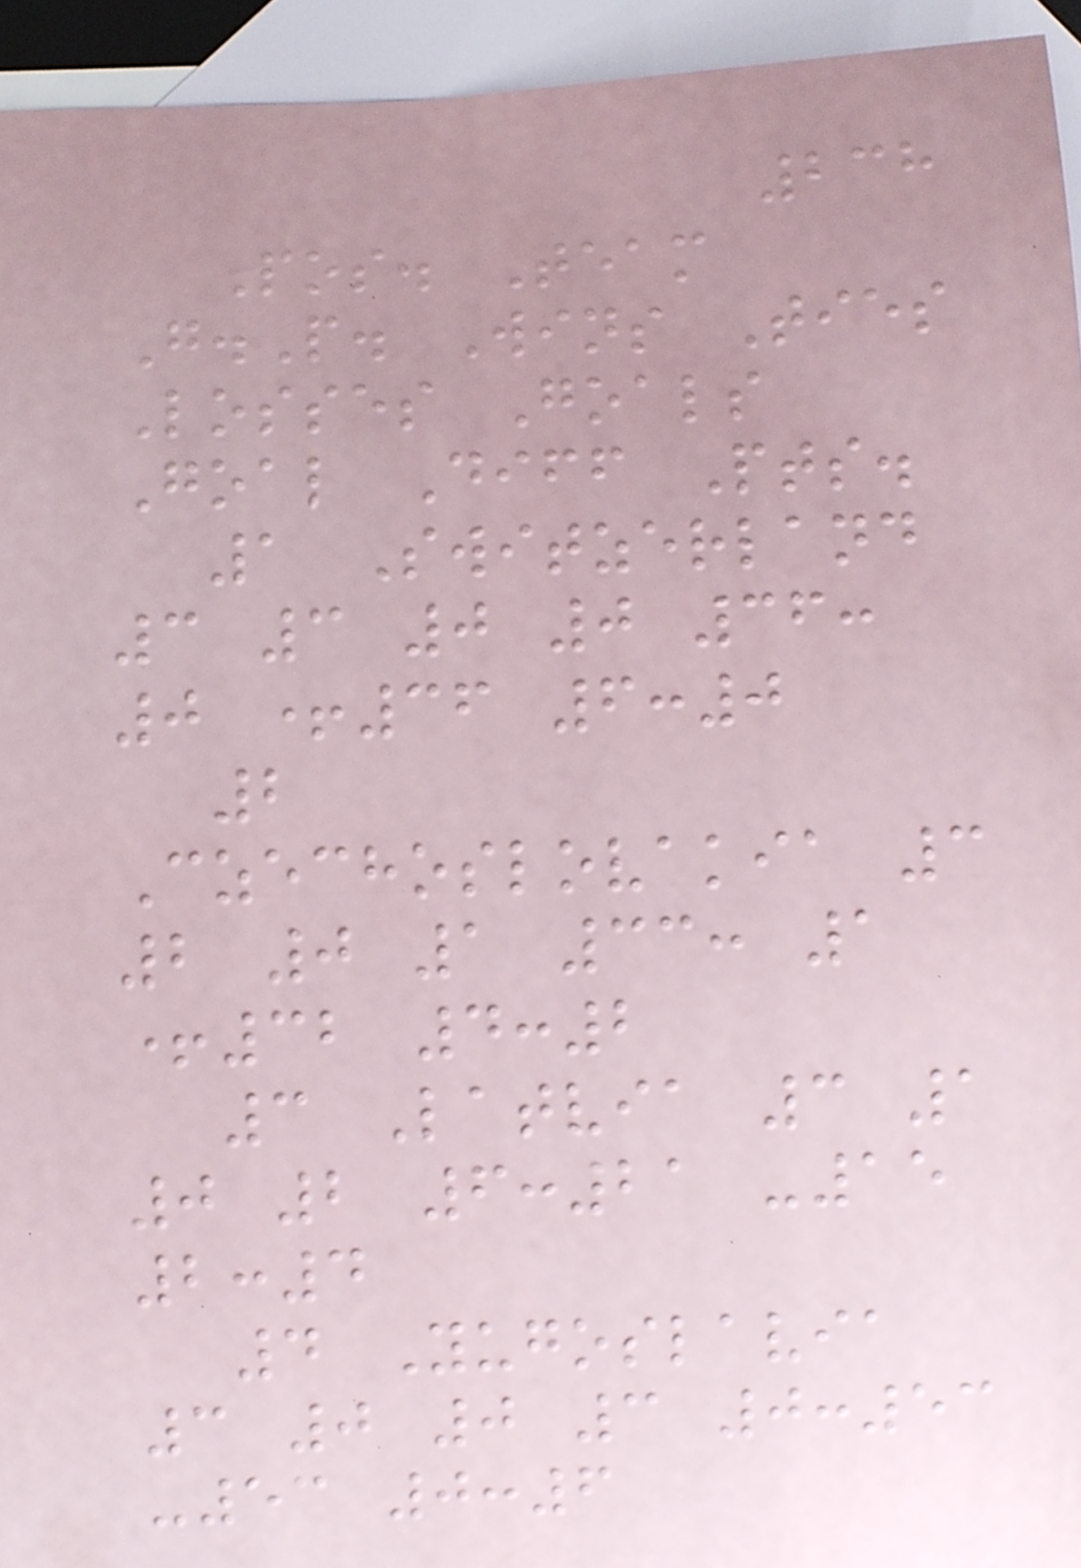238
Pos. Team
G.P. Wins Ties
Losses Goals
Goal Diff Pts.
1 Switzerland
3 3 0 0 36:
0 +36 6:0
2
Czechoslovakia 3
2 0 1 33: 1
+32 4:2
3 Latvia 3 1
0 2 6:21 -15
2:4
4 Yugoslavia
3 0 0 3 0:53
-53 0:6
